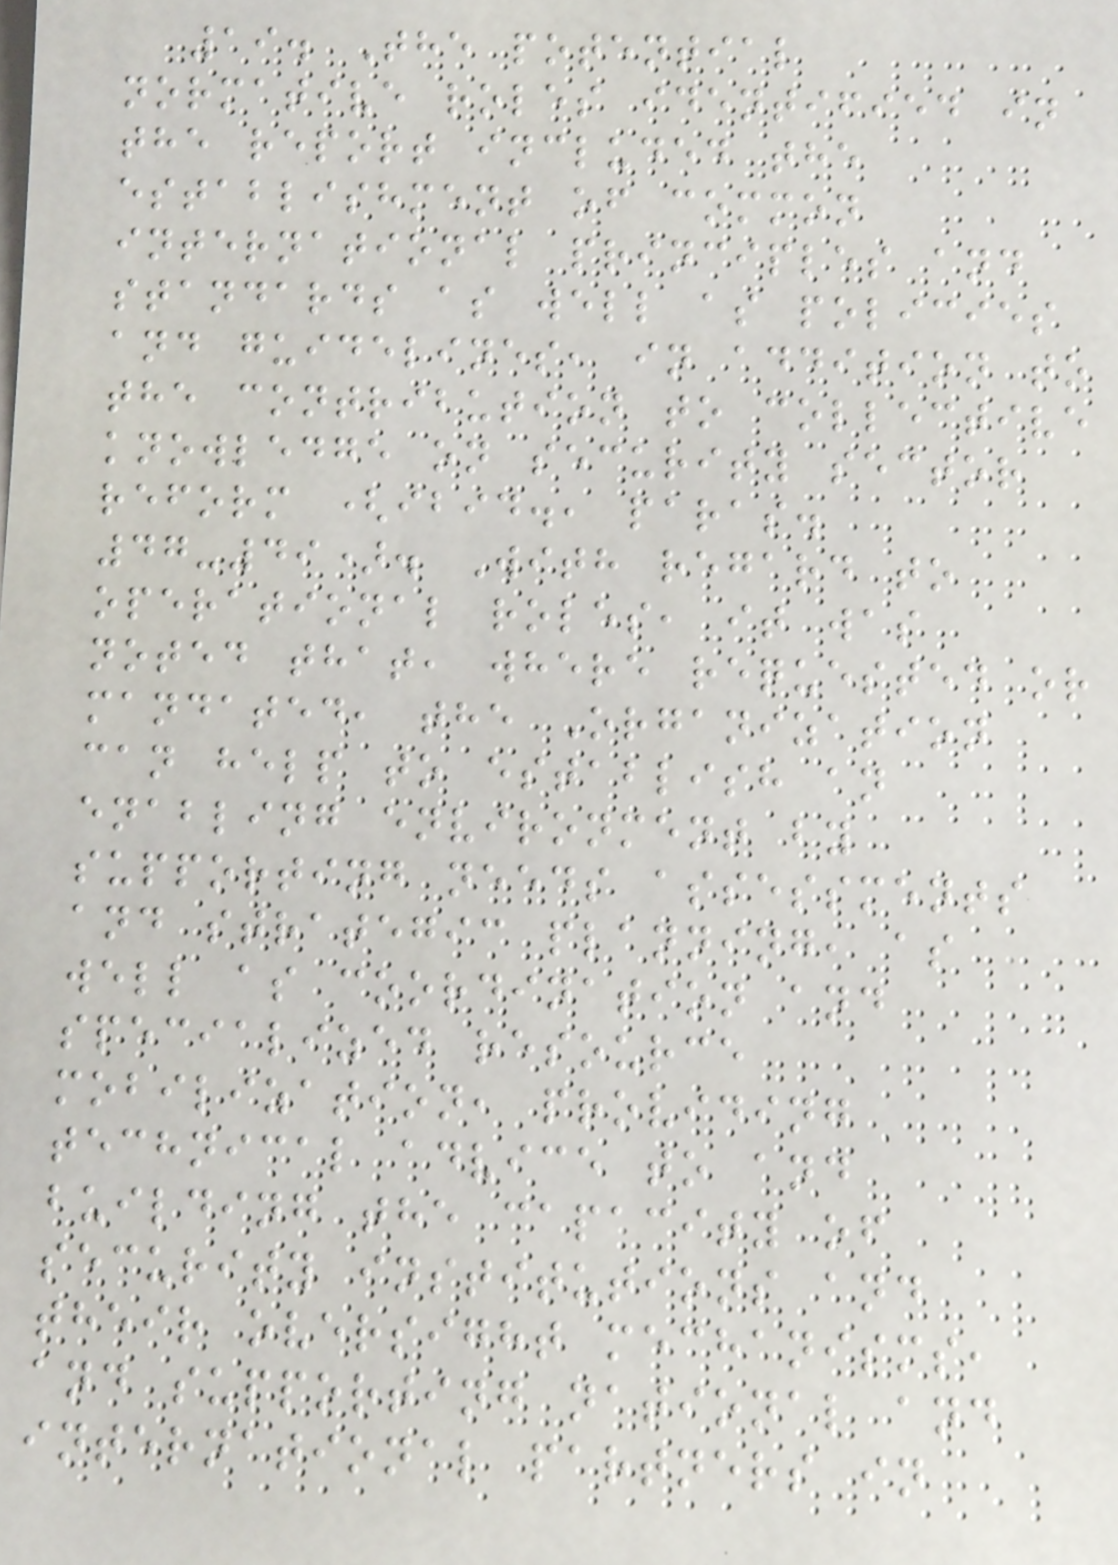19. The potential
normative roles identified in
the report included the
establishment of common
international principles and
standards as well as policies
and guidelines, in addition to
the contribution to collective
knowledge on security sector
reform (ibid., paras.
47-49). With regard to
operational roles, it was
noted that, where requested or
mandated, the Organization
can help to establish an
enabling environment by
supporting needs assessments
and strategic planning, as
well as coordination and
specialized resource
mobilization, providing
technical advice to and
building the capacity of
security institutions and
their oversight mechanisms,
and supporting national and
international partners in
